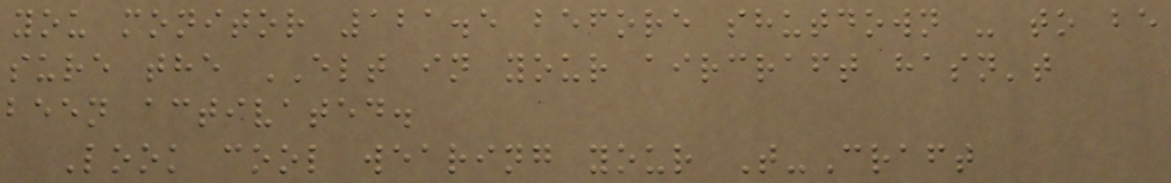you monitor 121.5 before shutdown - to be
sure the ELT in your aircraft hasn't
been activated.
Look cool wearing your T-Craft
